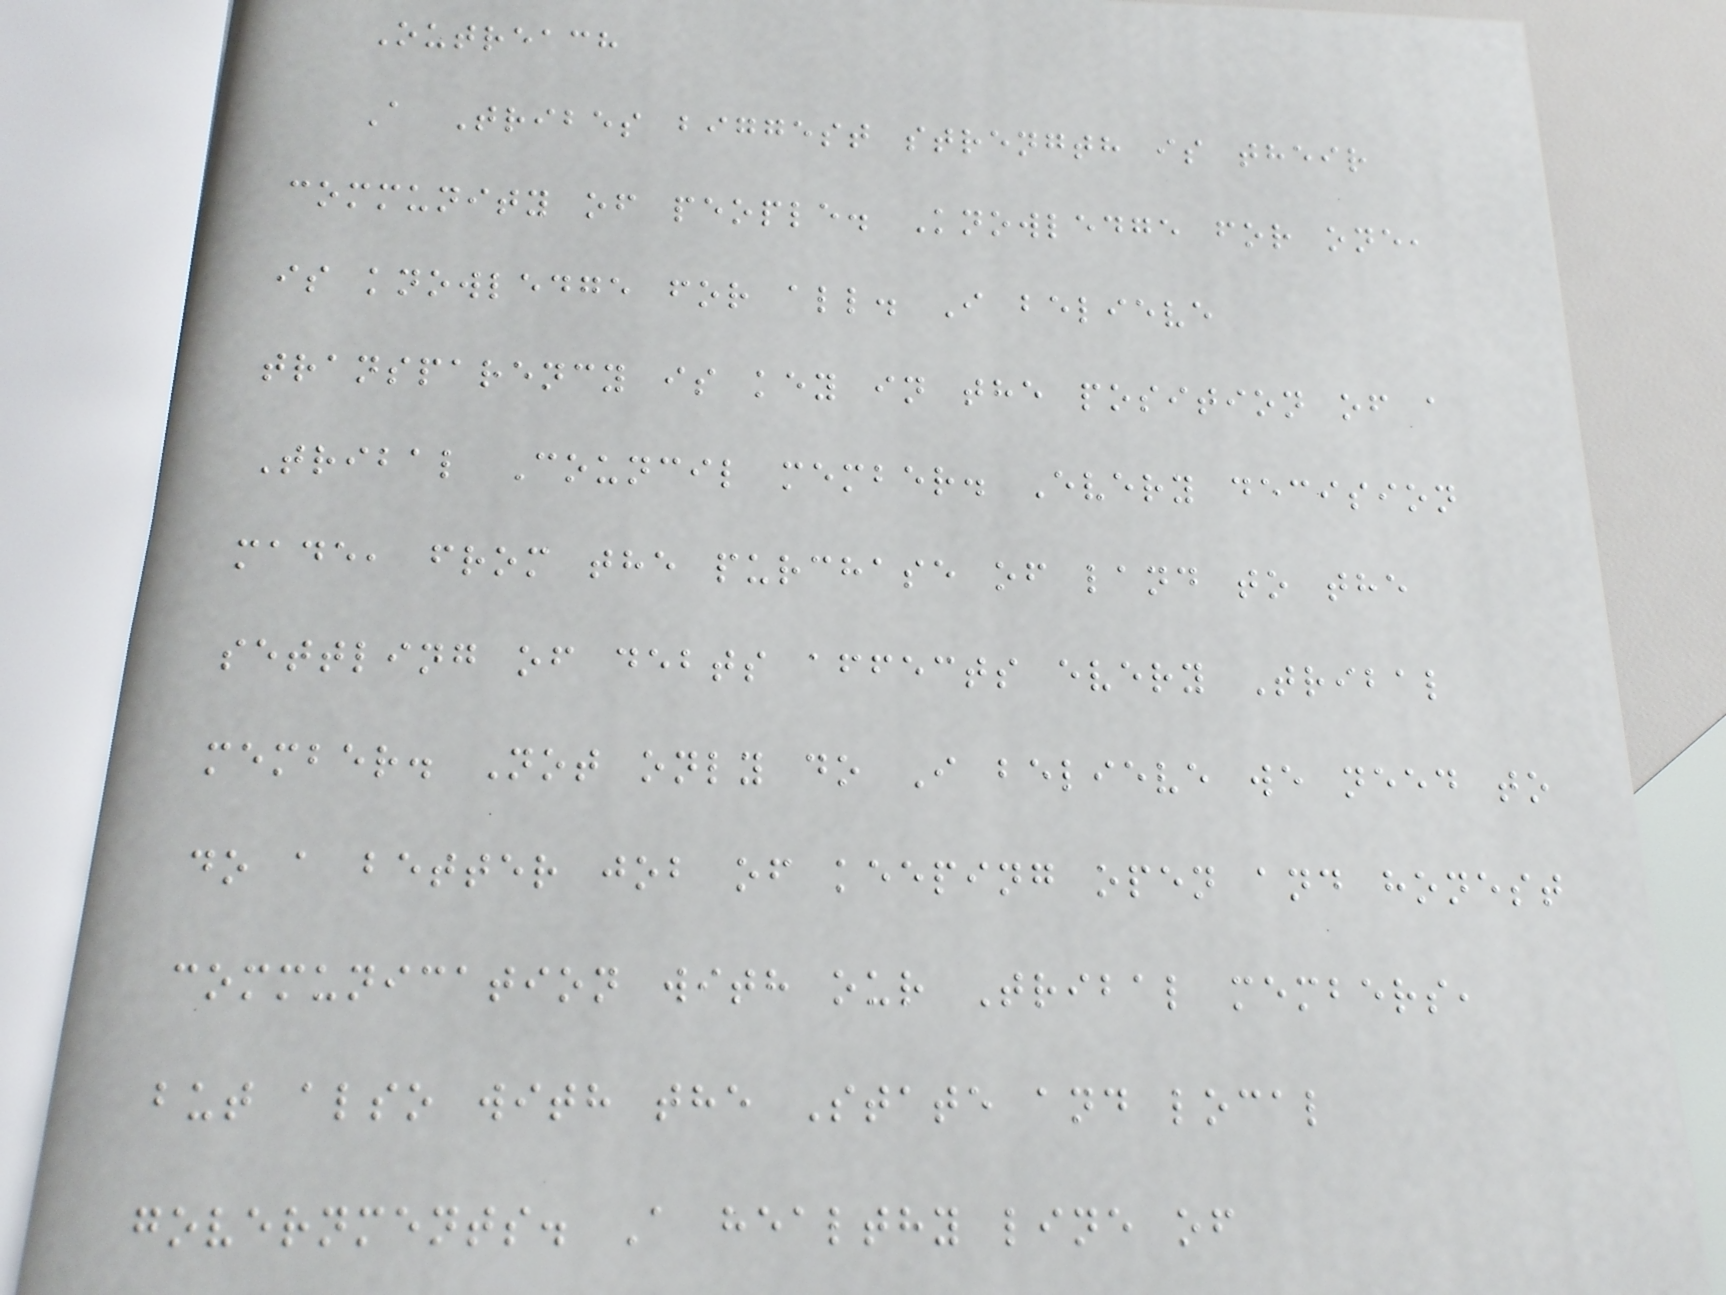Outreach
A Tribes biggest strength is their
community of people. Knowledge for one,
is knowledge for all. I believe
transparency is key in the position of a
Tribal Council member. Every decision
made, from the purchase of land to the
settling of debts affects every Tribal
member. Not only do I believe we need to
do a better job of keeping open and honest
communication with our Tribal members,
but also with the State and local
governments. A healthy line of
